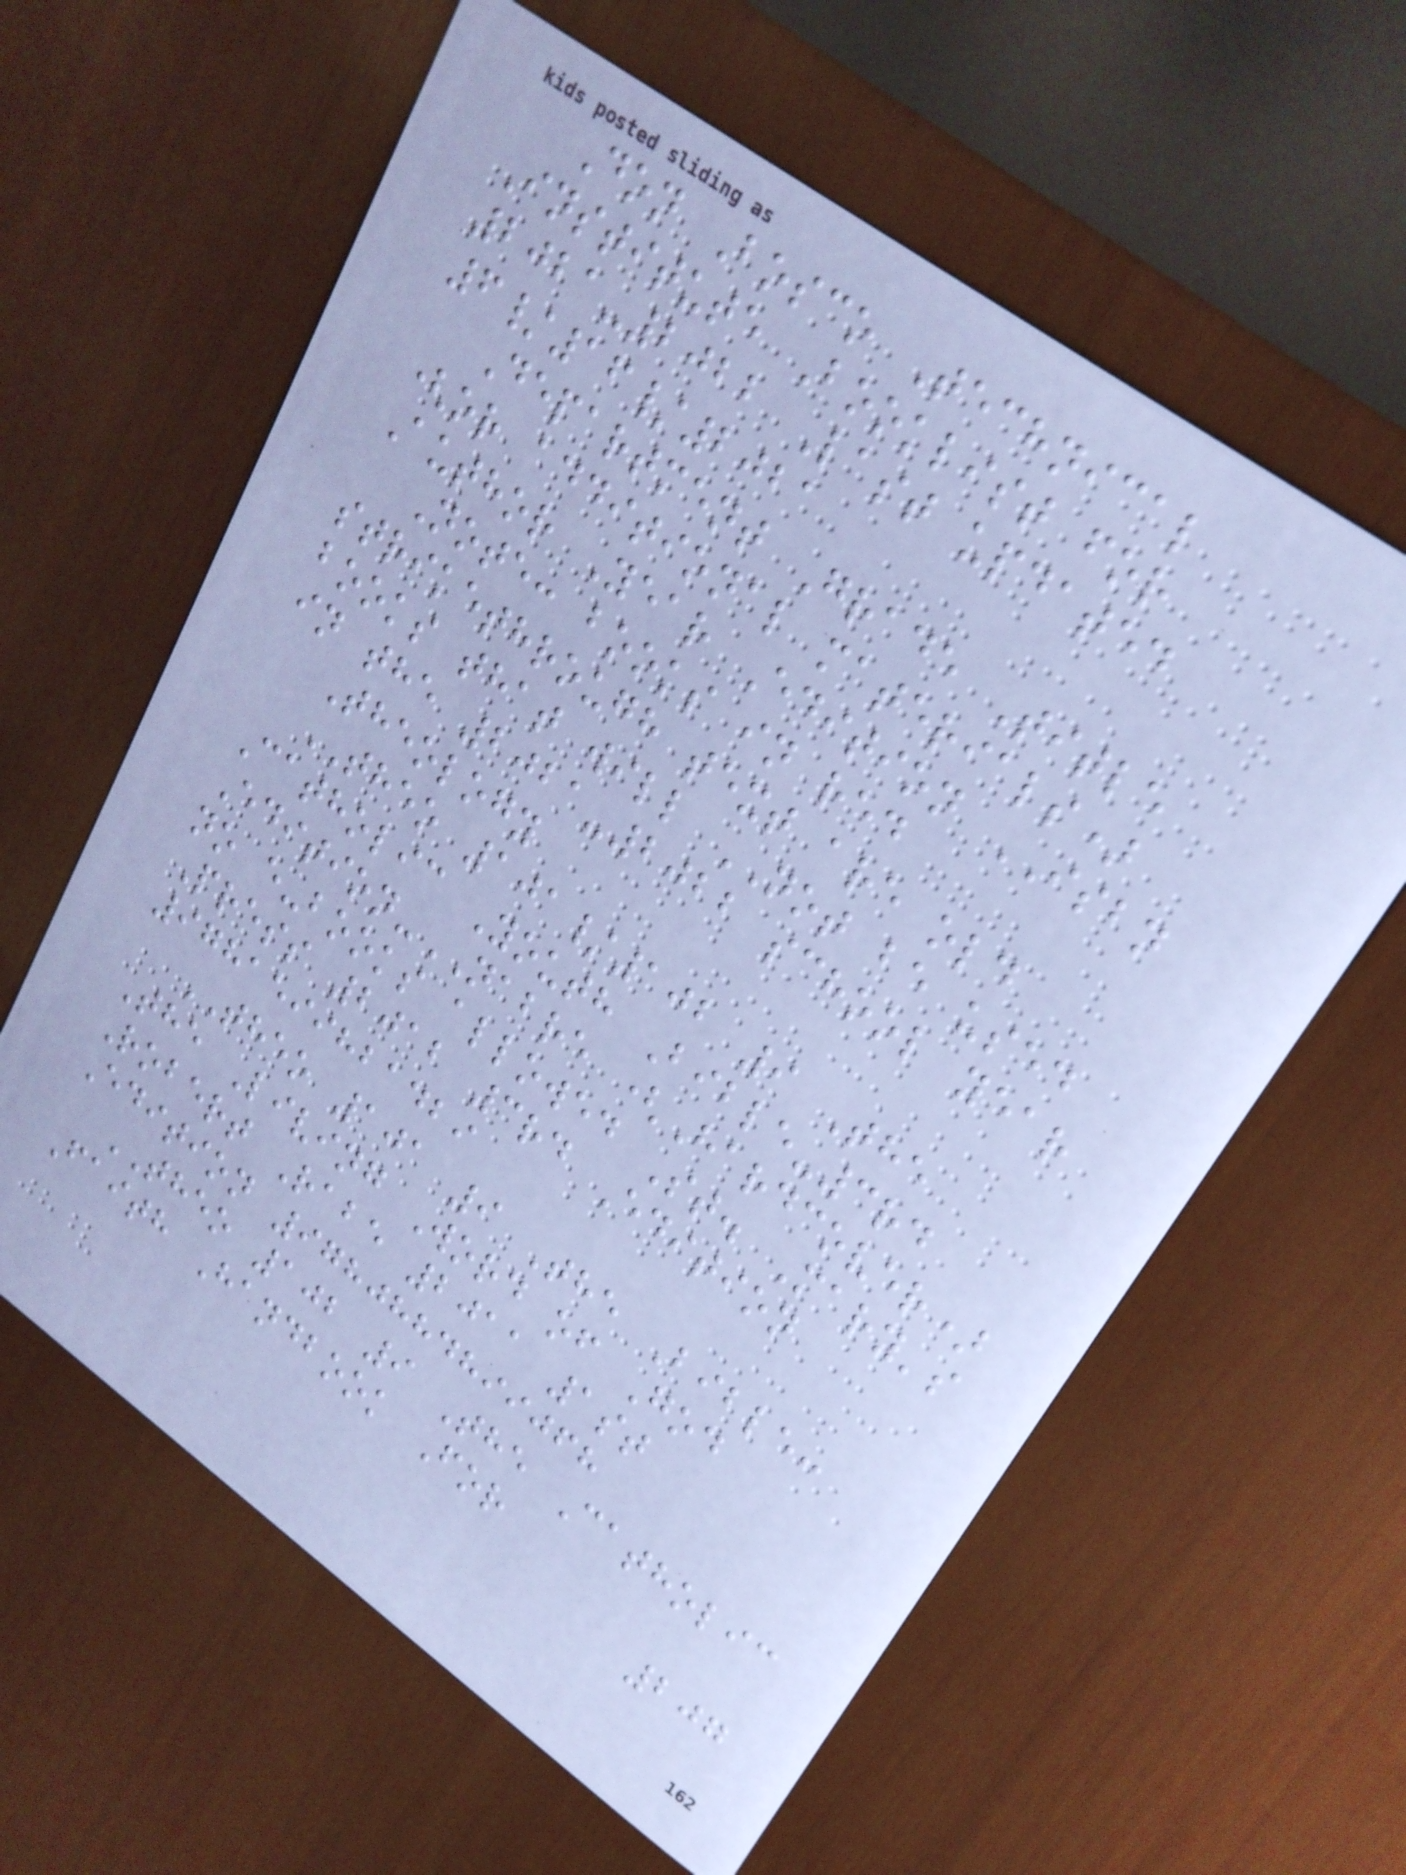Don Bosco Technical
Institute Booklist for
2021-2022 Last updated
6/16/2021
Department Grade Title
(or additional materials)
Author Year Edition ISBN
Note: books in red
strikethrough text are old
books that will NOT be used
in the 2021-2022 school year
Theology
THEO 101/102 9 The
Catholic Youth Bible-3rd
Edition-NABRE (Hardcover)
no e-books allowed St. Mary's
Press 2012 3rd Edition
9781599821429
THEO 101 9 The Bible:
The Living Word of God
Robert Rabe 2011 1st
Edition 9780884899068
THEO 102 9 The Catholic
Faith Handbook For
207
